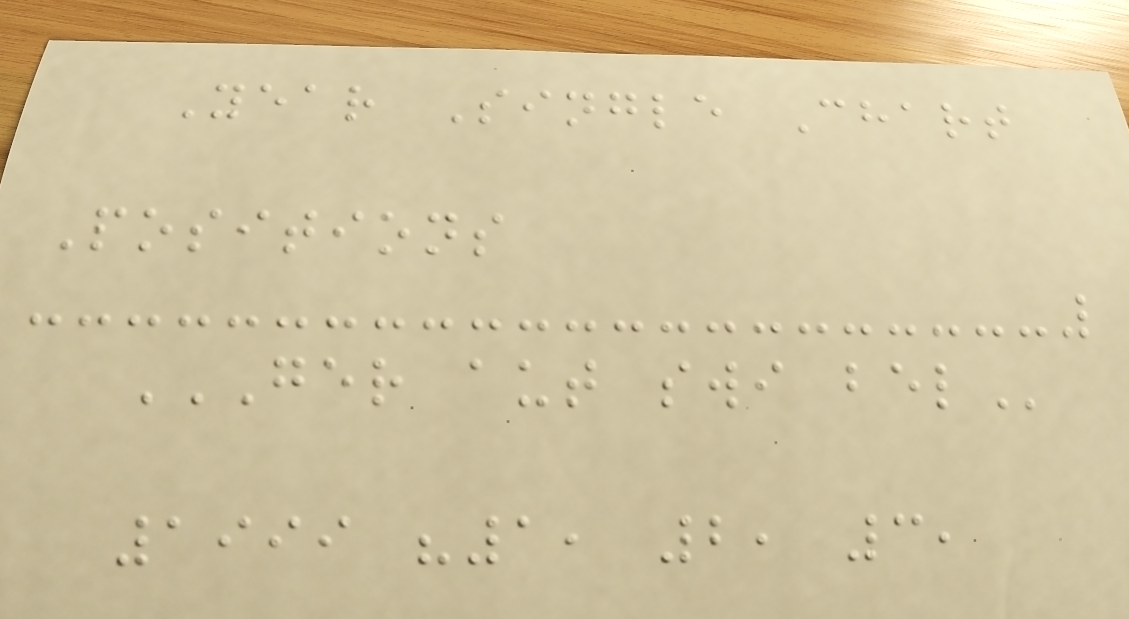Year Single Chart
Positions
GER AUT SWI BEL
1999 "1, 2, 3,
